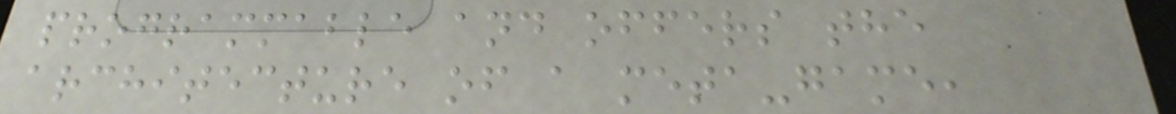programmable and offers the
architecture of a meta-game,
